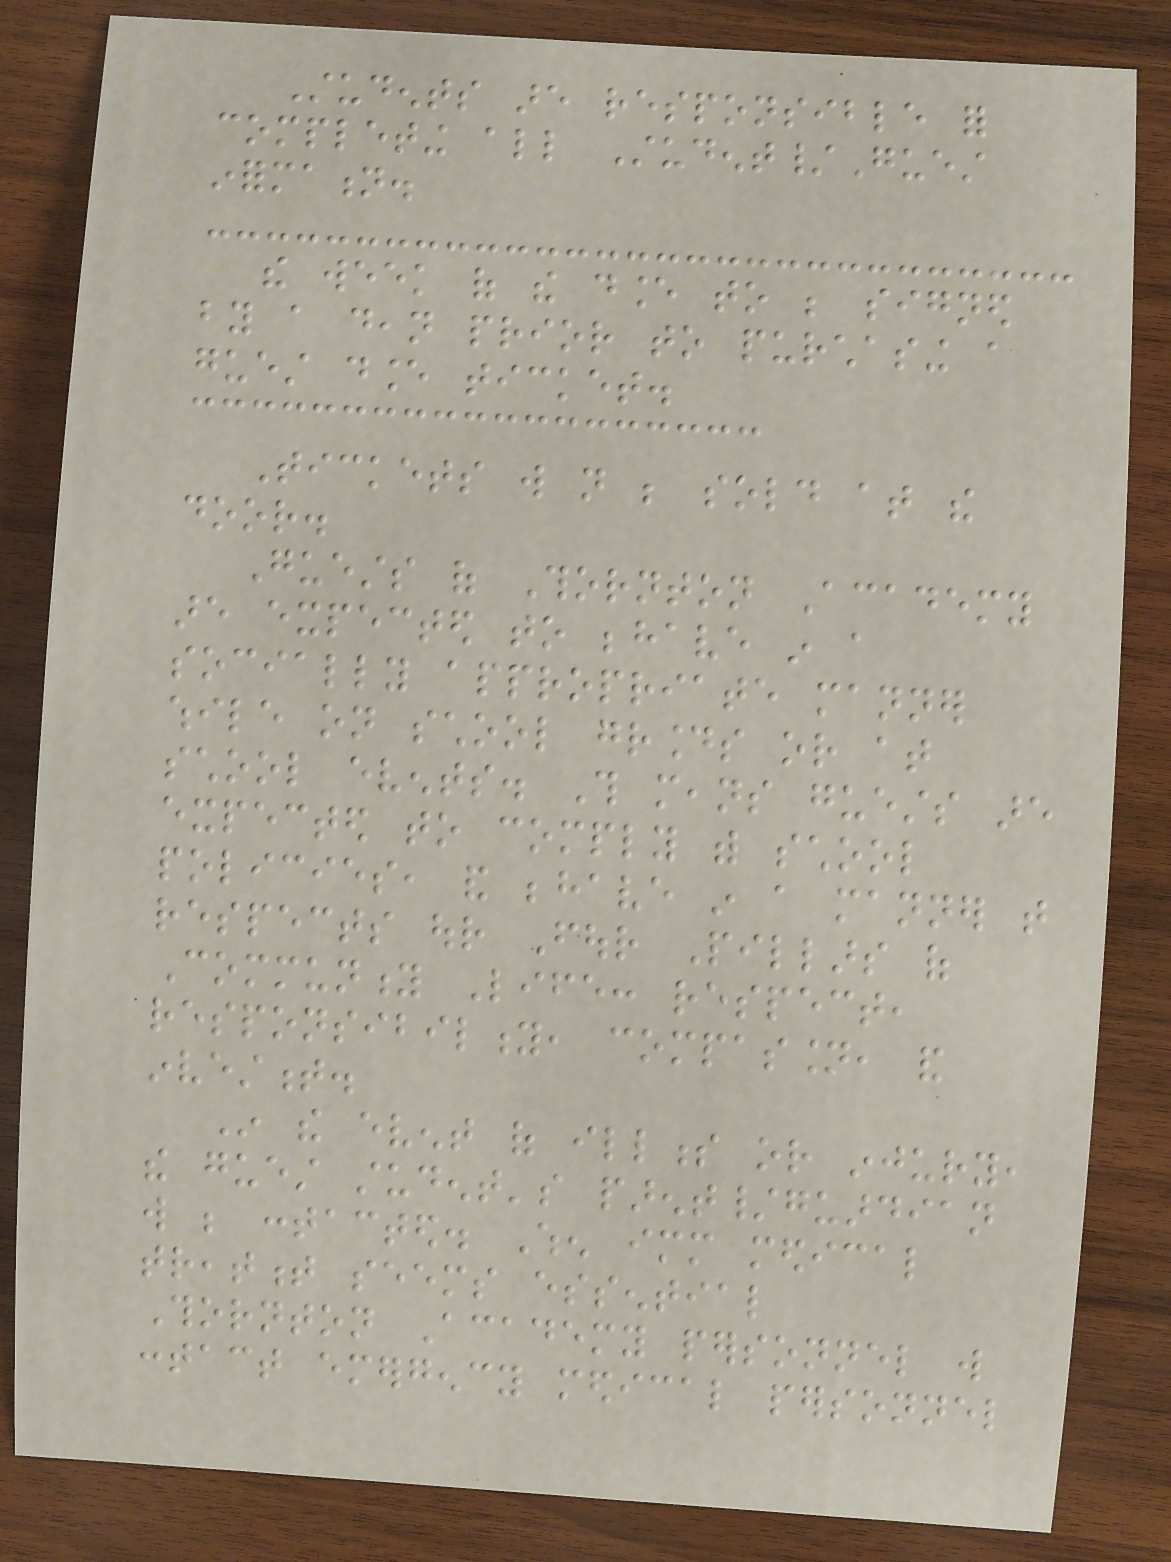Students are responsible for
completing all Student/Guest
information.
the week of the dance to be signed
by a dean prior to purchasing a
guest dance ticket.
Tickets will not be sold at the
door.
Guests of Thornton Academy
are expected to behave in a
socially appropriate manner
while on school grounds or at
school events. This means guests are
expected to comply with school
policies, and behave in a manner that
respects our Four Pillars of
Community Life: respect,
responsibility, compassion, and
investment.
In the event of illness or injury,
the guest student's parent/guardian
will be contacted. When immediate medical
treatment seems essential
Thornton Academy personnel will
contact emergency medical personnel
